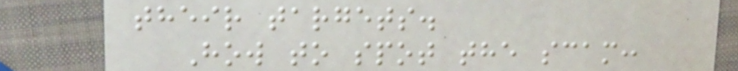their targets.
How to spot the scam:
